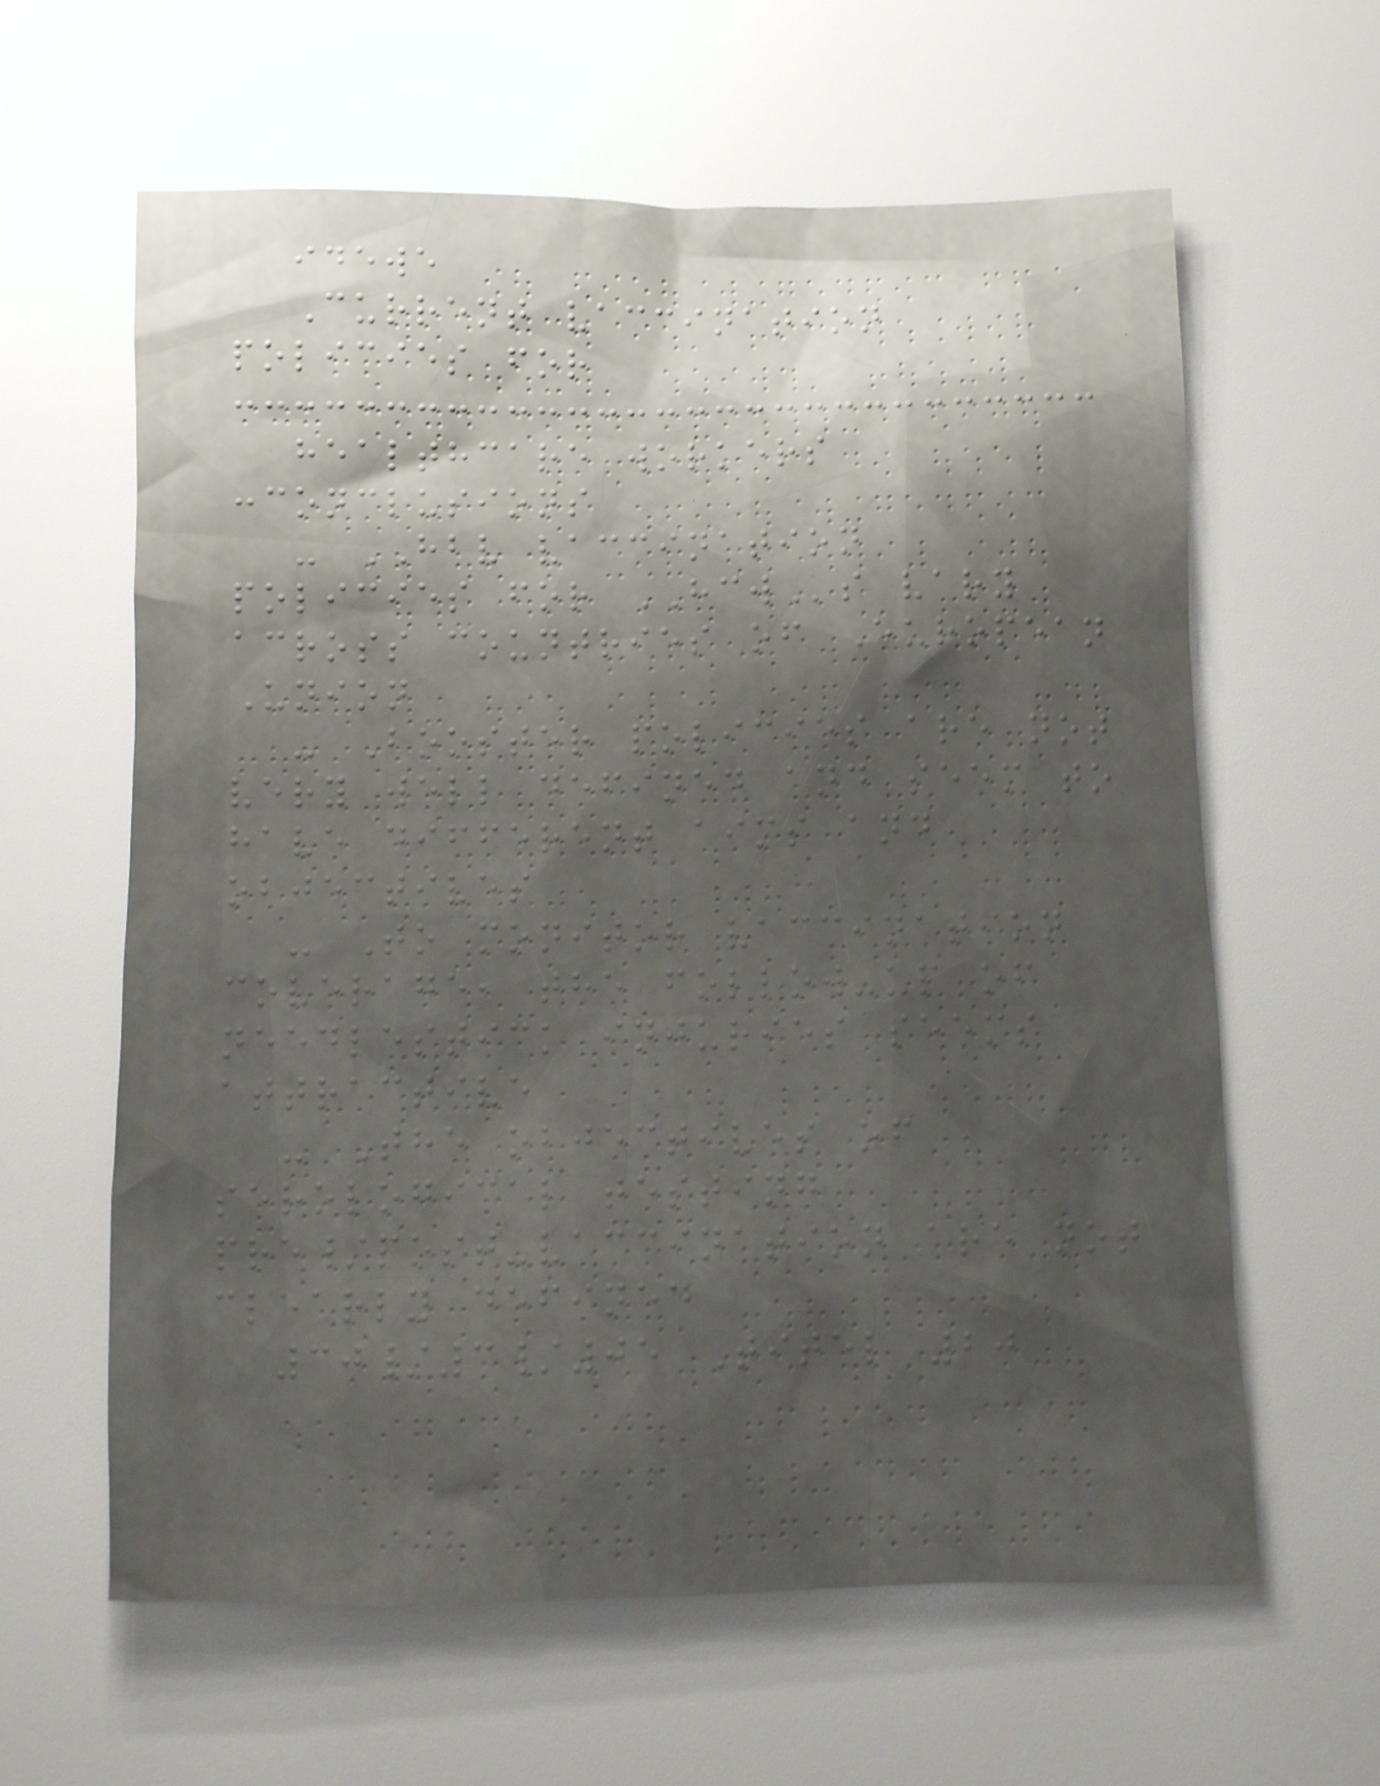idewe
Current vaccination
policies for
healthcare workers
:conclusions
- HBV vaccination
policies for HCWs vary
across countries of European
Union
- Booster policies are not
very well defined and seem to
have different aims and
objectives
- To monitor vaccination
coverage, the follow-up of
needlestick injuries seems
attractive
- The objectives of
serological testing
pre/post-vaccination are not
clearly defined
30/3/05 Titel 20
